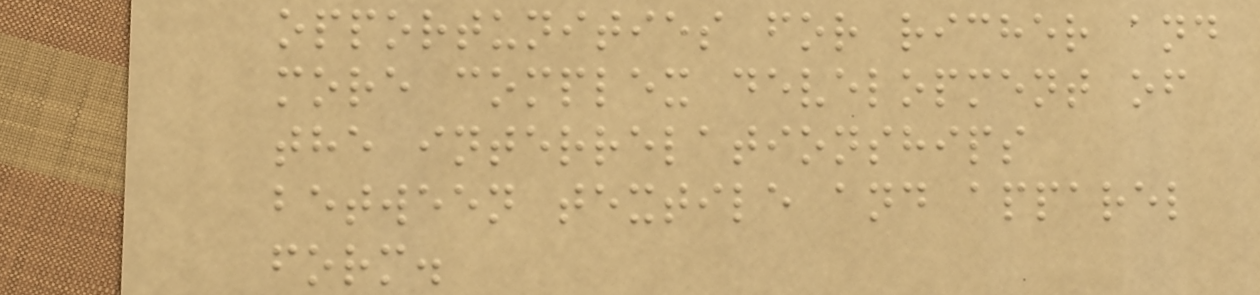opportunities for richer and
more complex development of
the interrelationships
between textile and apparel
form.
